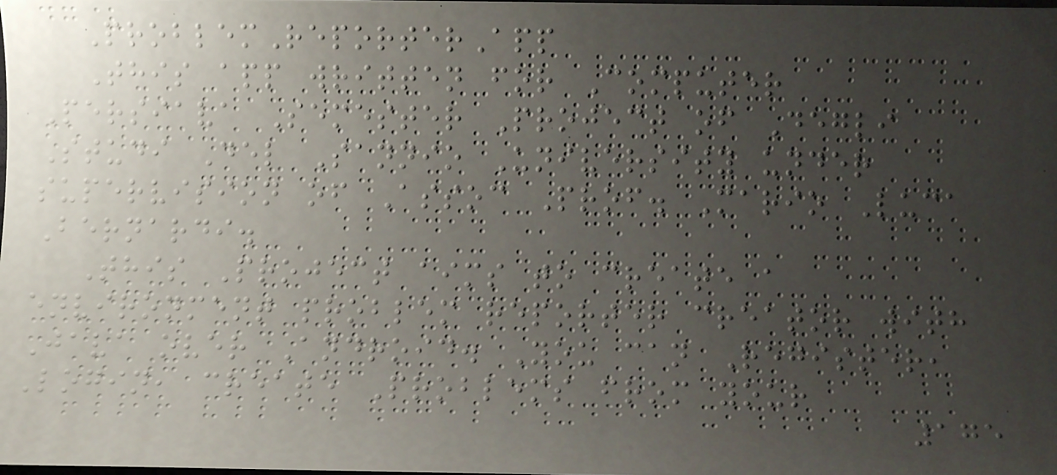ProblemReporterApp
This app written for Computer
Persiava Semester Project of Degli
Studi Del Sannio University under
supervision of Assoc Prof. Mario Luca
Bernardi.
This Project aims to create a
environment problem reporter creator with
Java over Android. You can Register,
Login, create Problems from your
175
